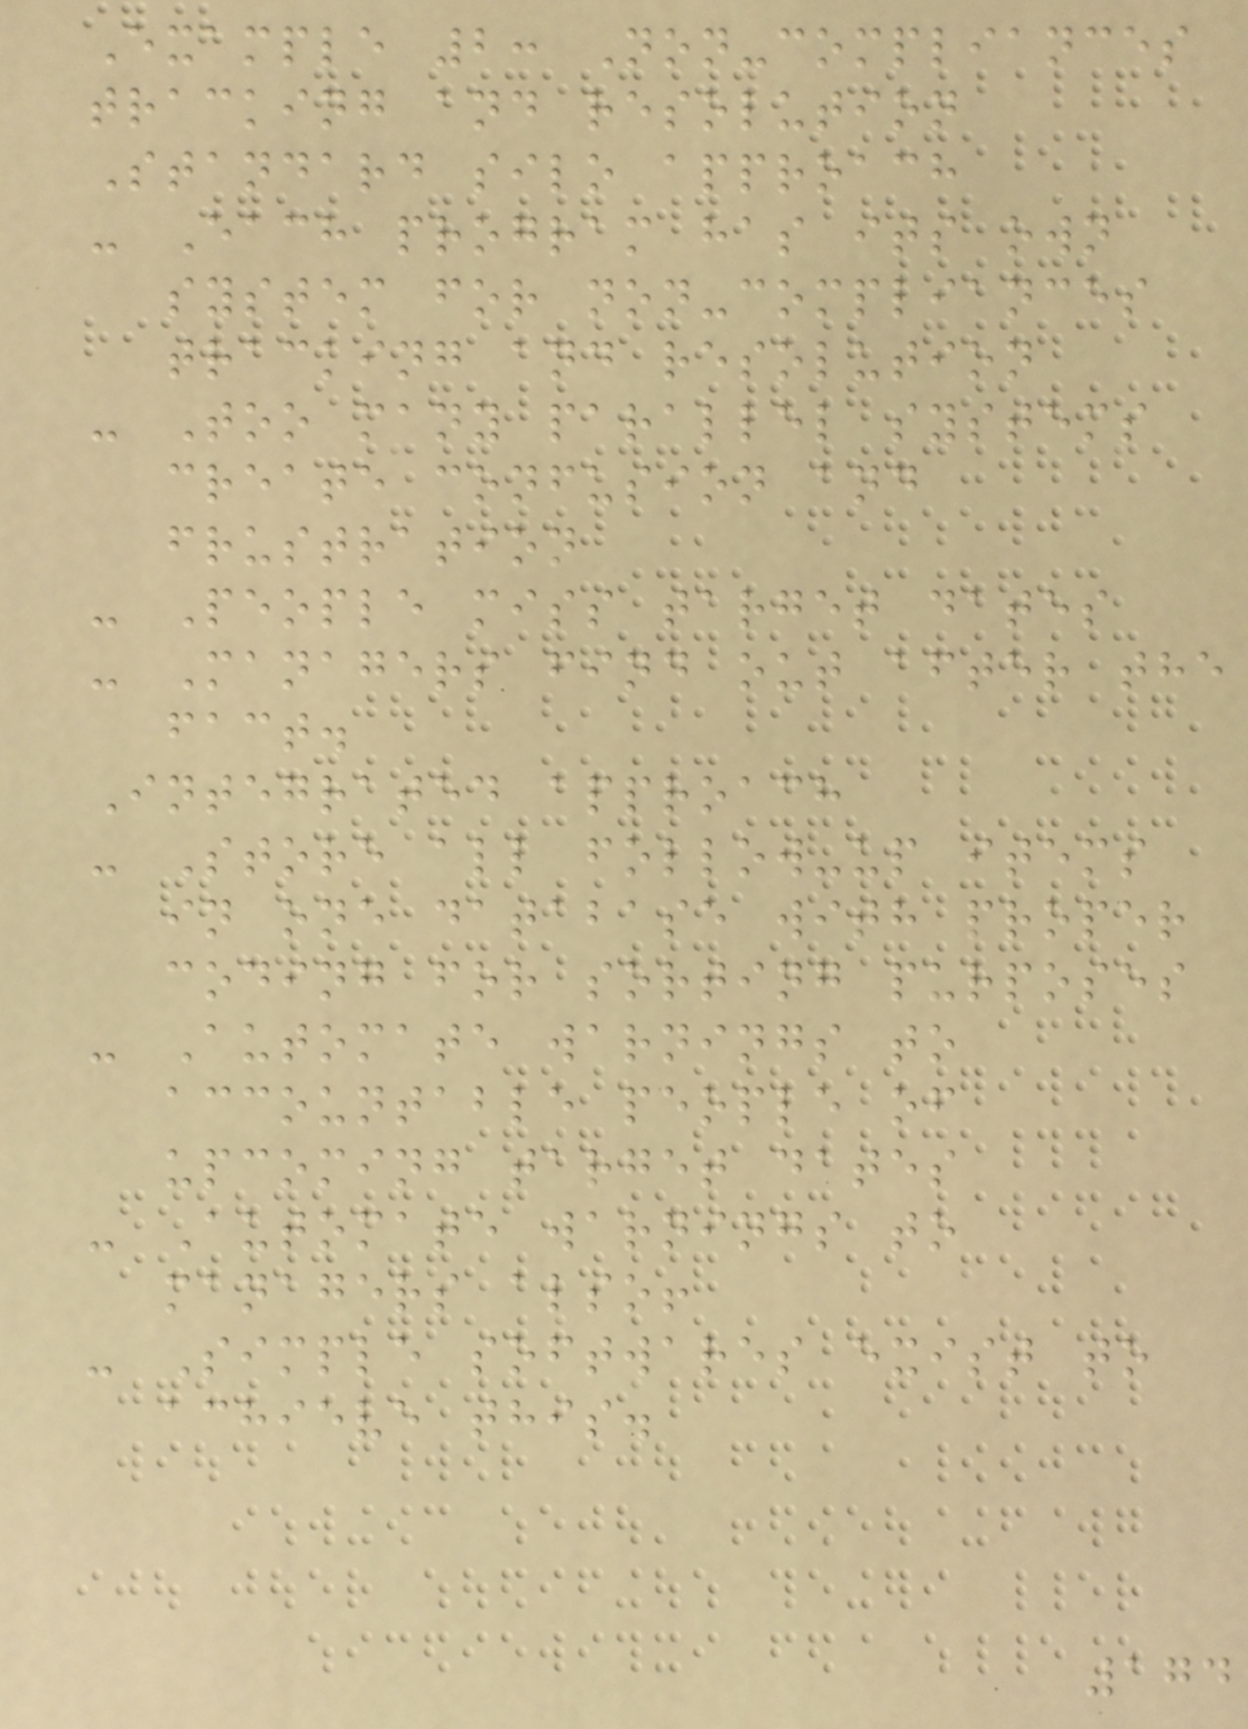Example 2: Non-compliances
tracking and resolution
Standard silo approach
- Each program has its own
system for non-compliances
tracking and resolution
- Too many parallel systems
create confusion and
frustration
- People miss target dates
- Managers find out after the
fact.
Integrated approach
- Store all follow-up items
in one database with proper
coding for sorting purposes
- Automate warnings to
accountable people of
upcoming target dates
- Automate warnings to
managers also!
- Simple softwares exist to
achieve this.
174
